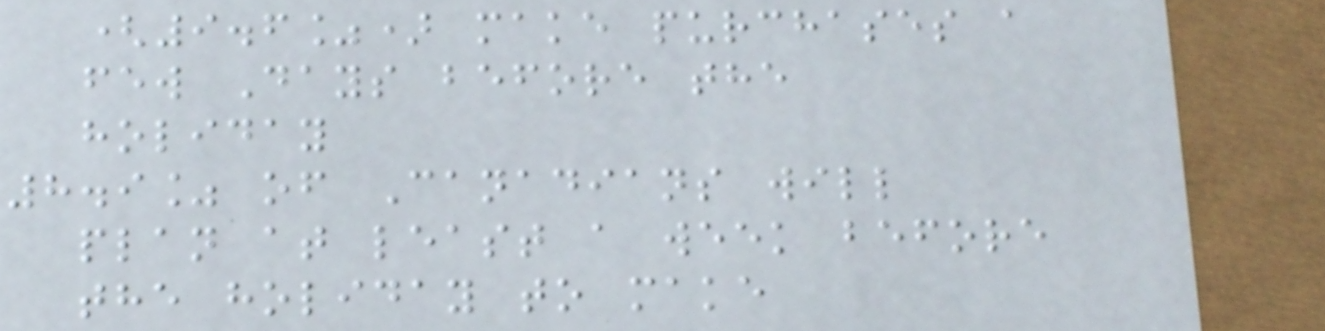(9.6%) make purchases a
few Days before the
holiday
8.9% of Canadians will
plan at least a week before
the holiday to make
